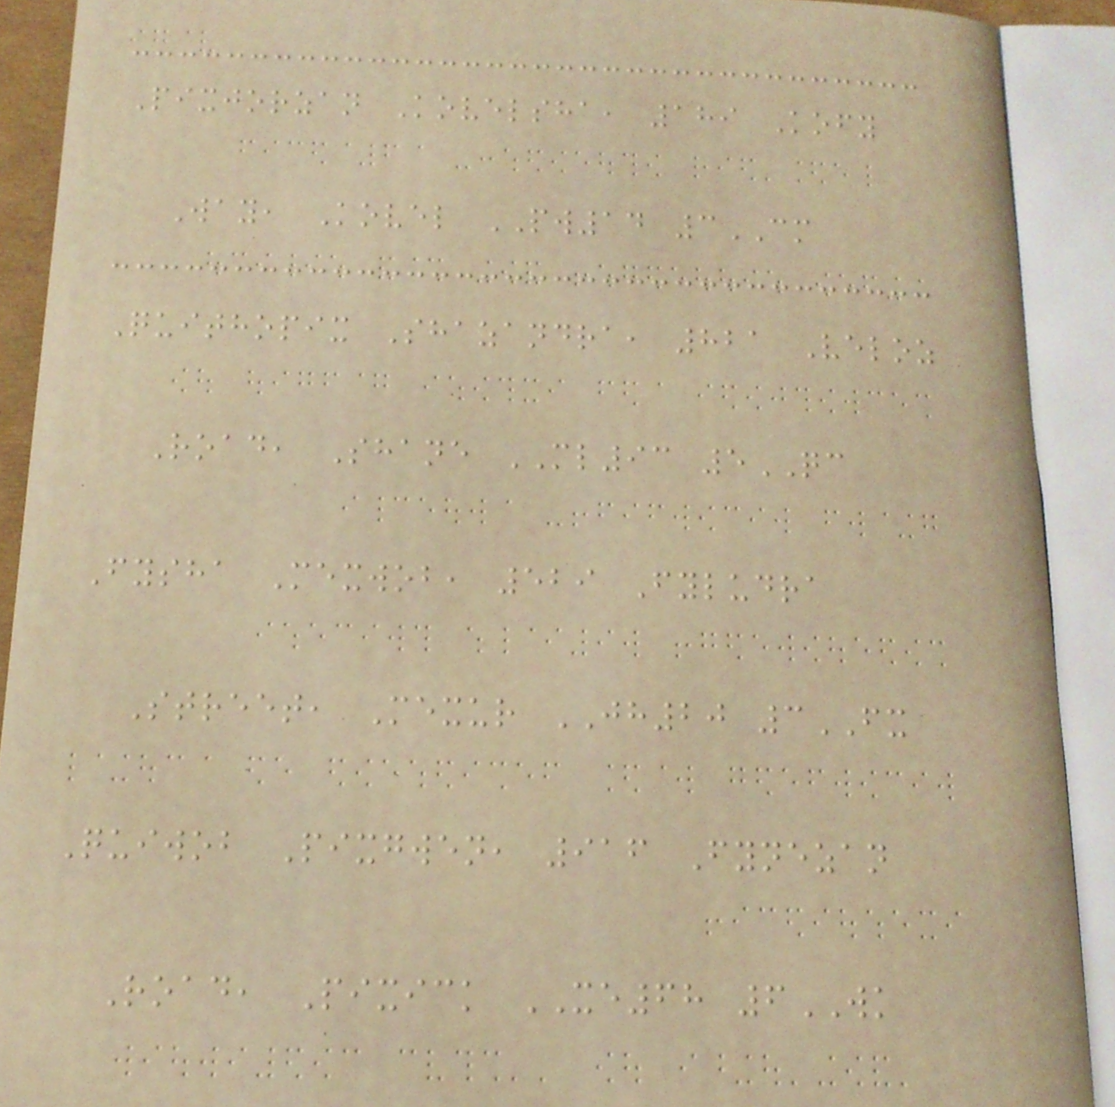Pixjorzan Kovelsha, 189 Kofy
Way, Kovel PW14 3CM
Quithopix Shazandra, 821 Veloz
Road, Shane ML93 5QC
Fysha Mexwob, 529 Fyludra
Street, Mexur JH20 3FX
Quiwob Pixgwen, 916 Fynezan
Road, Pixick XE68 6WK
